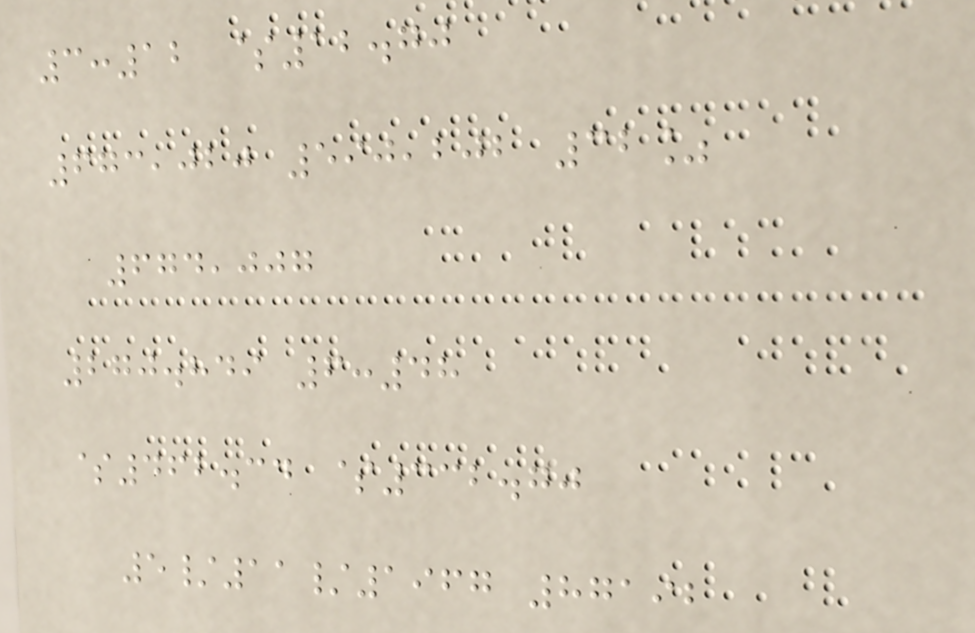3:12 $12.70
673,020 590,202 32%
674,007
270.849 6:48
$462.34 $332.70
5/11/1967 87192
